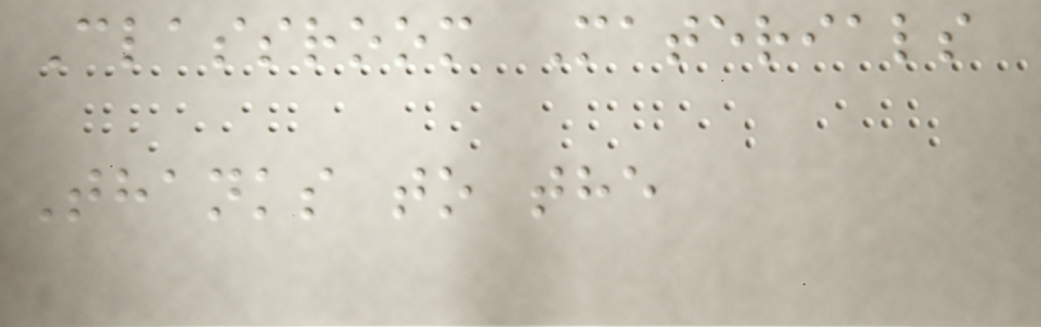Classroom Materials
Thanks to the
